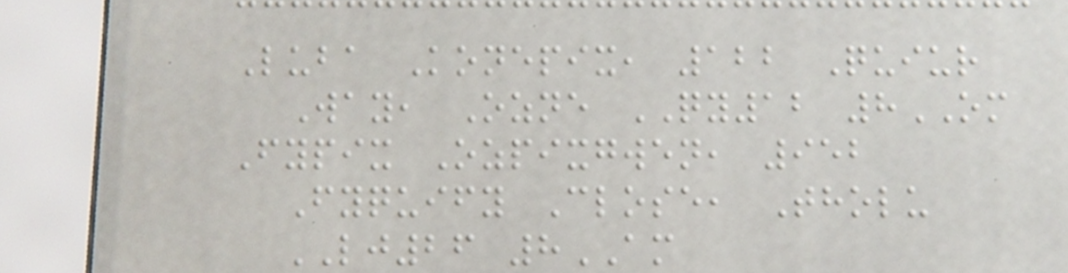Luba Konepix, 122 Quiur
Way, Ozne QY12 8OM
Fypix Ozpixgwen, 952
Fyquify Close, Tholu
LJ26 8AM
